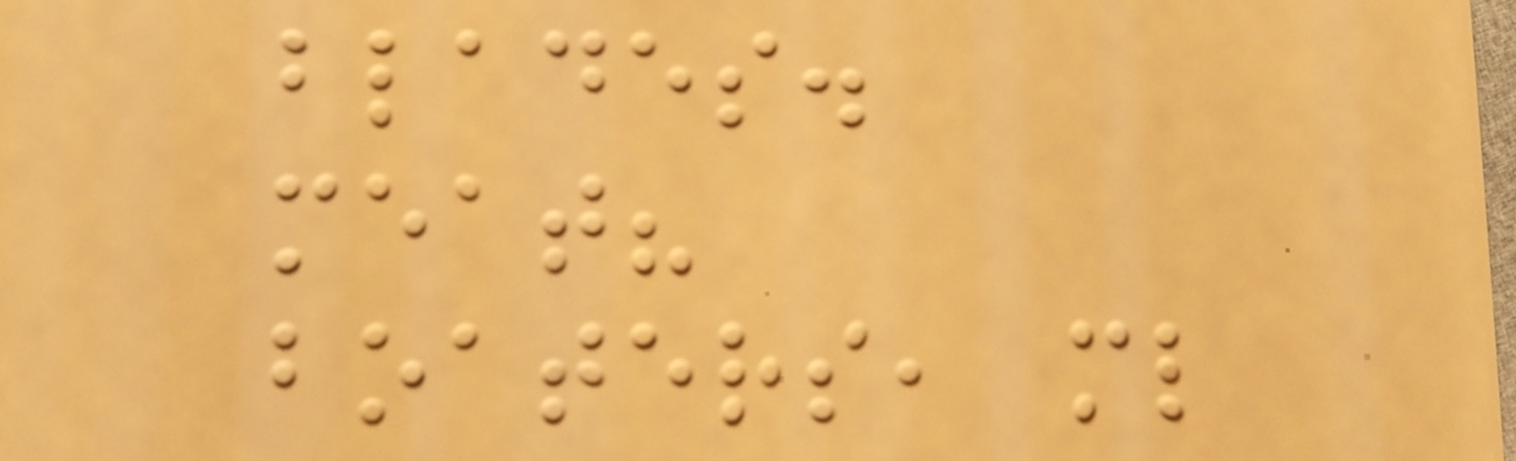blades.
meat?
boaters, ml
